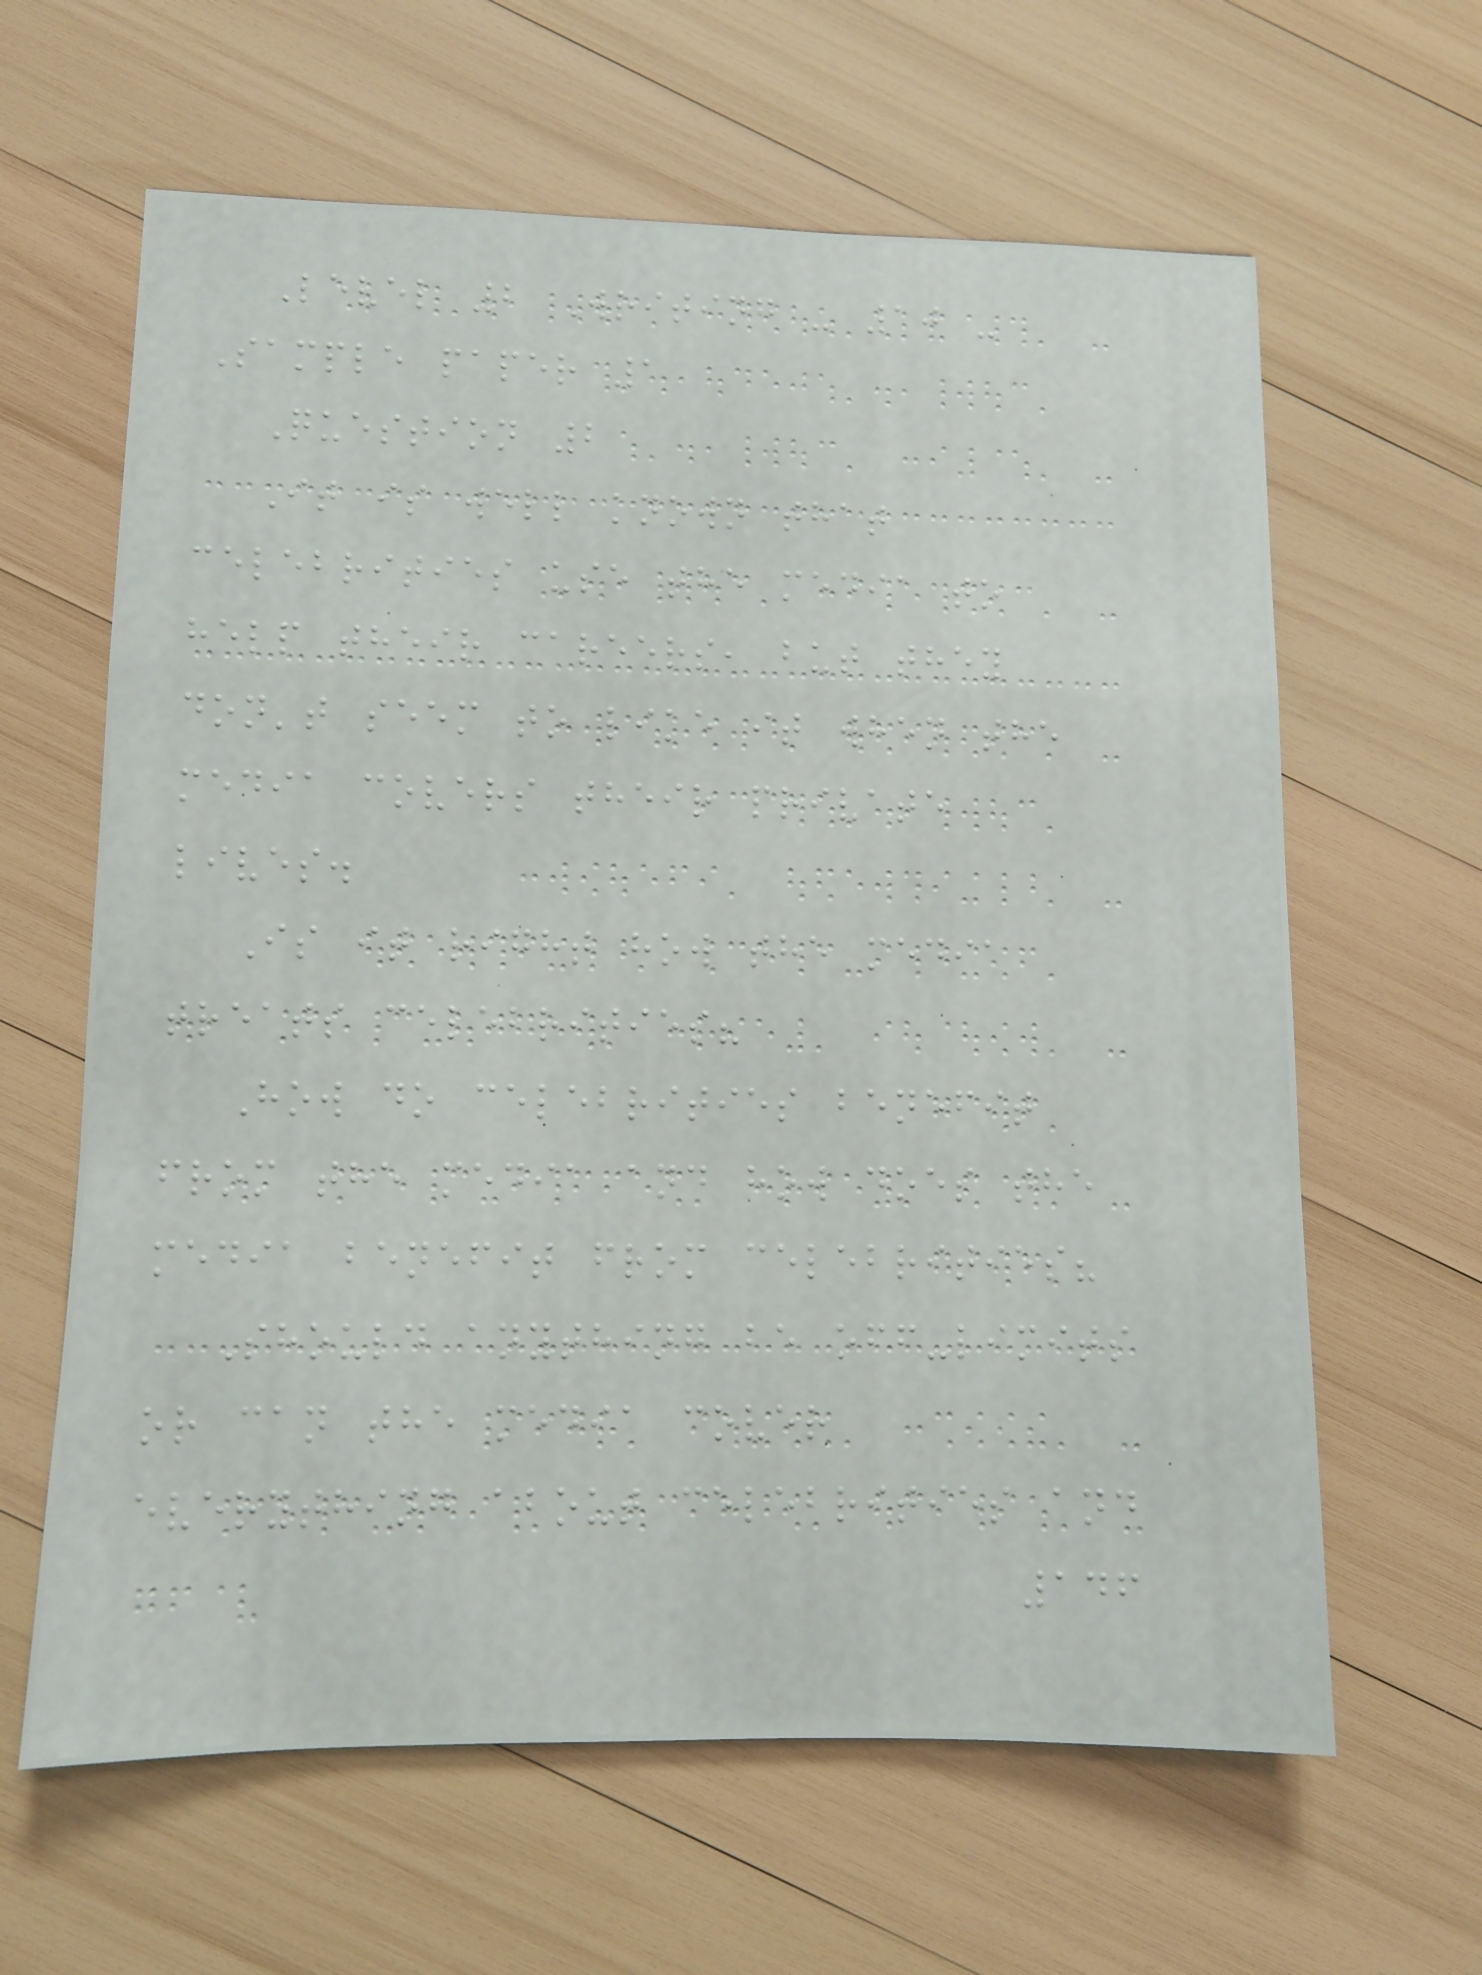Level 2 Writing - 10 -
Sample paper 1
Question 2
It is well known that
celebrities use the media to
help their careers, but they
don't seem to like it when the
media covers their private
lives.
Is it right how the media
treats celebrities?
How do celebrities benefit
from the media and how does the
media benefit from celebrities?
Should anything be off-limits
or can the media cover
everything about celebrities and
146
